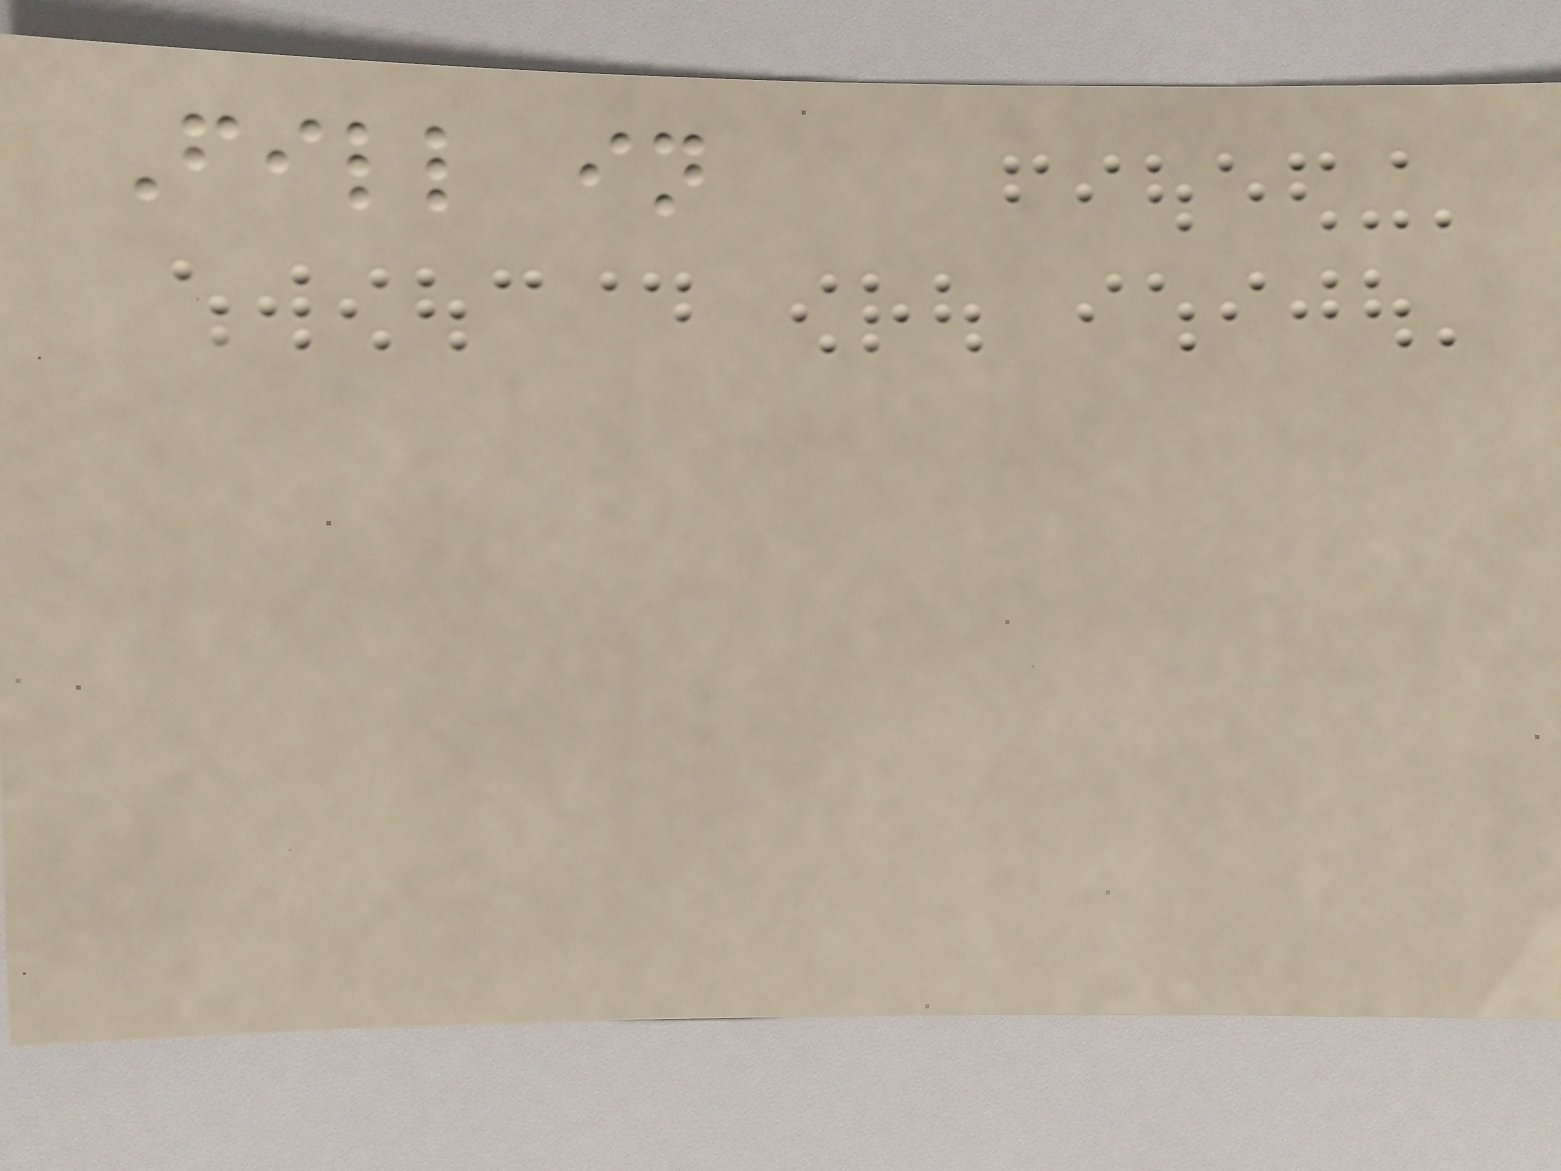Fill in
